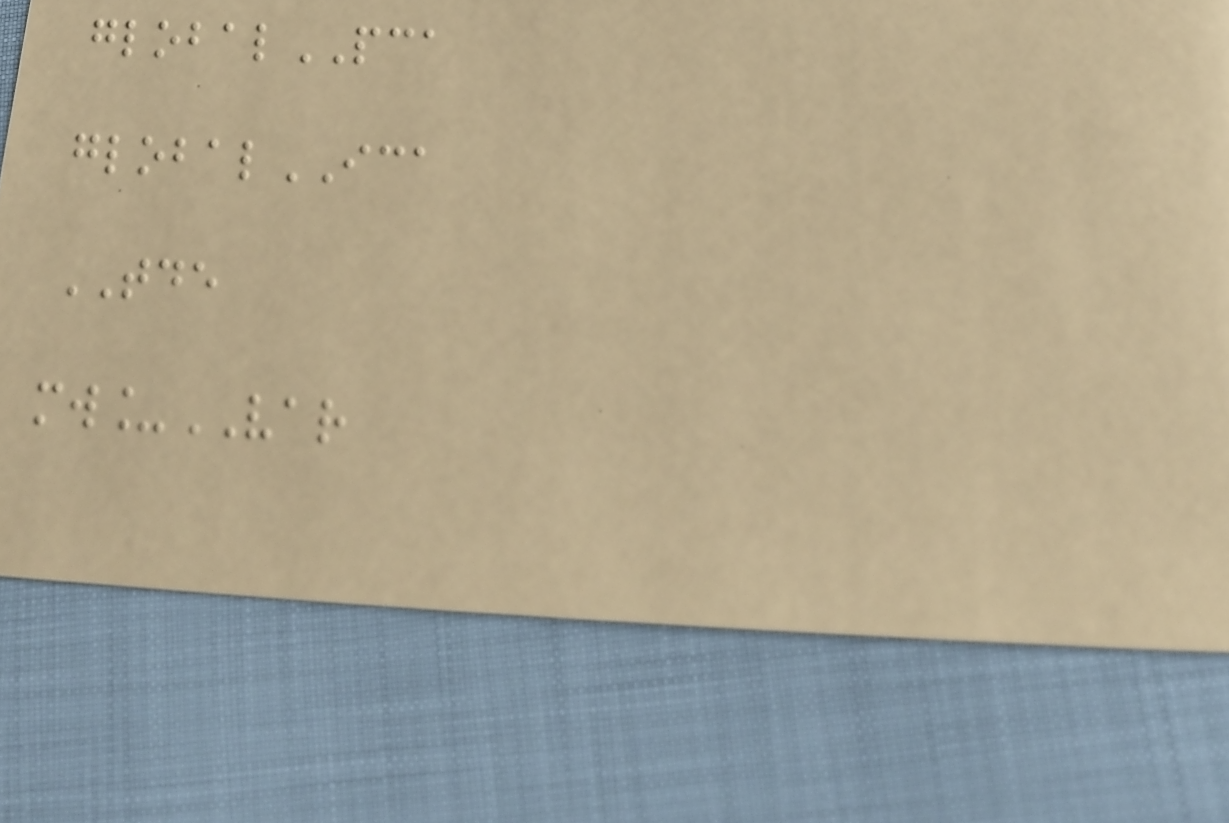globalPCA
globalICA
TDE
mw_VAR
